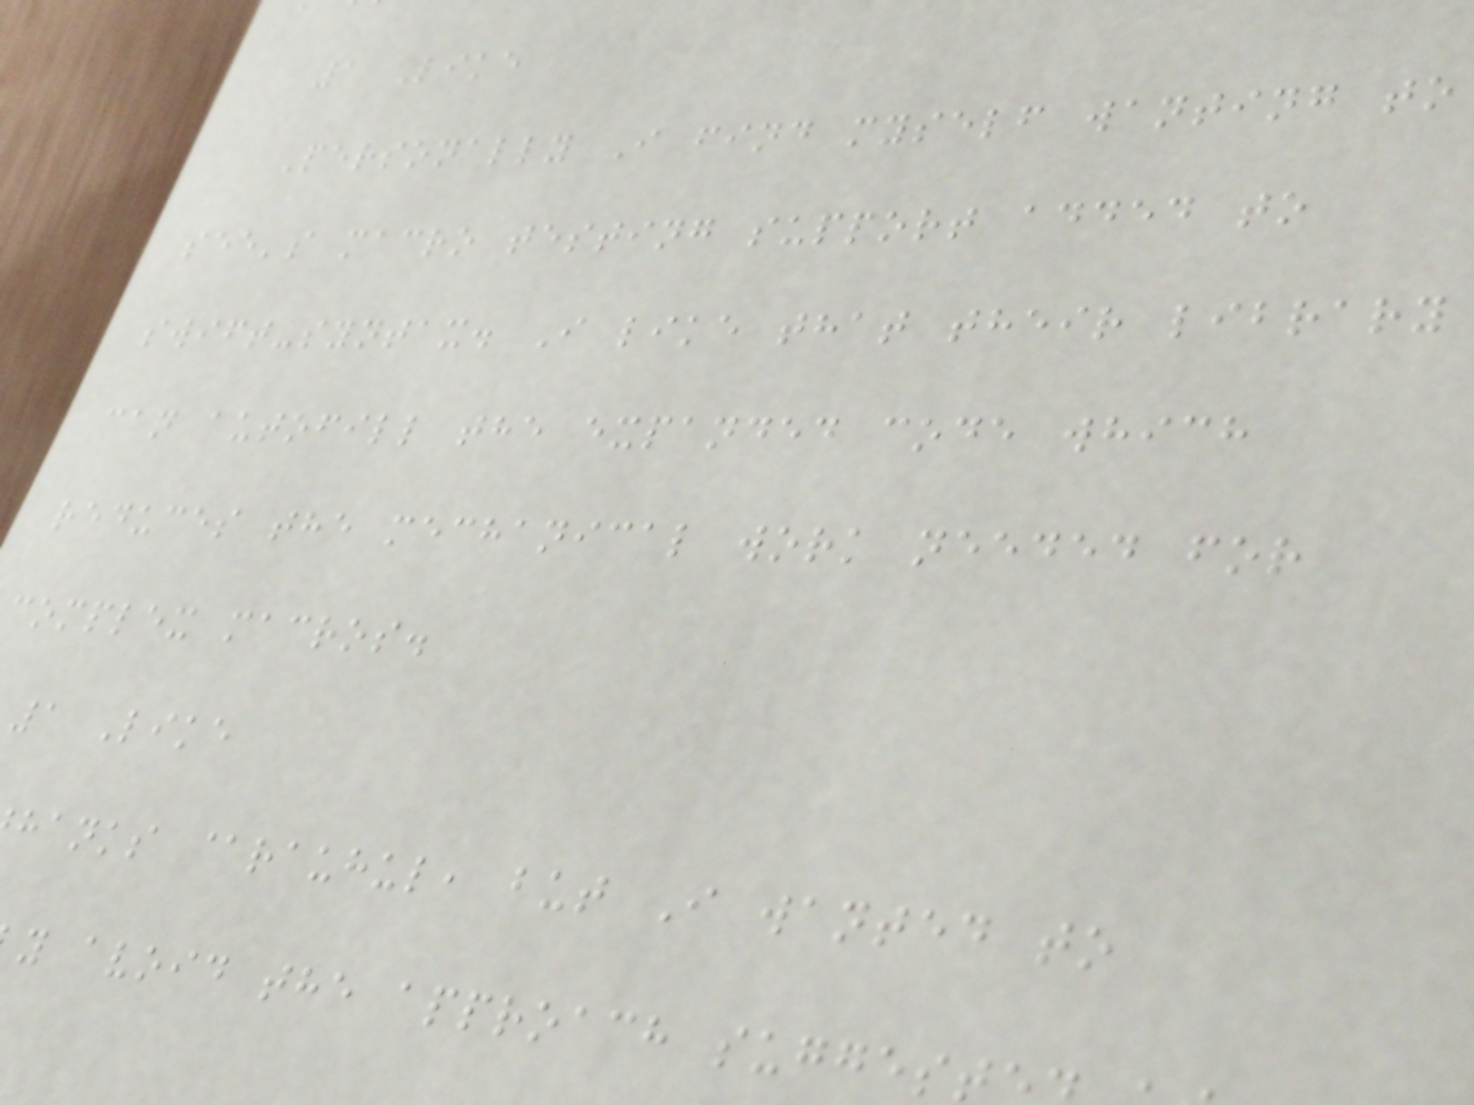1 Like
Personally I find myself wanting to
see's macro testing support added to
swift-syntax. I like that their library
can autofill the expanded code which
reduces the mechanical work needed for
complex macros.
1 Like
hanks @rauhul, but I wanted to
y avoid the approach suggest
